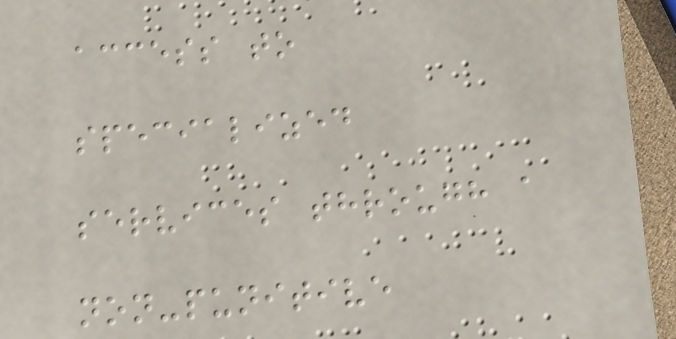access to
specialized
services through a
non-punitive
